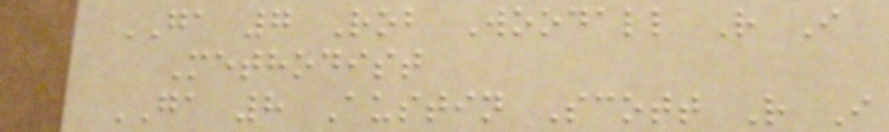GA 7 Rob Woodall R I
Methodist
GA 8 Austin Scott R I
